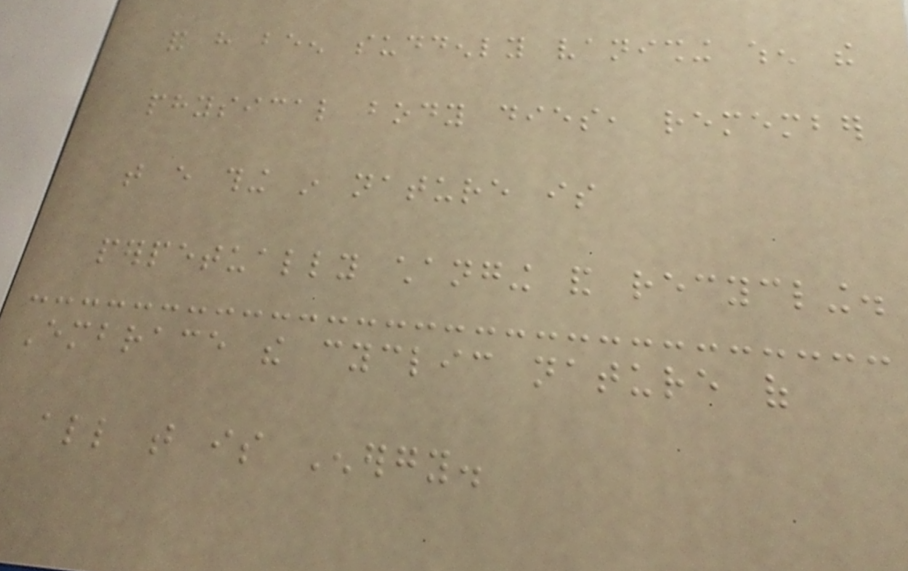and have been suddenly vanishing when the
physical body dies, remember
that every thing in nature is
perpetually changing and recycling.
Embrace the cyclic nature of
all that is Energy.
